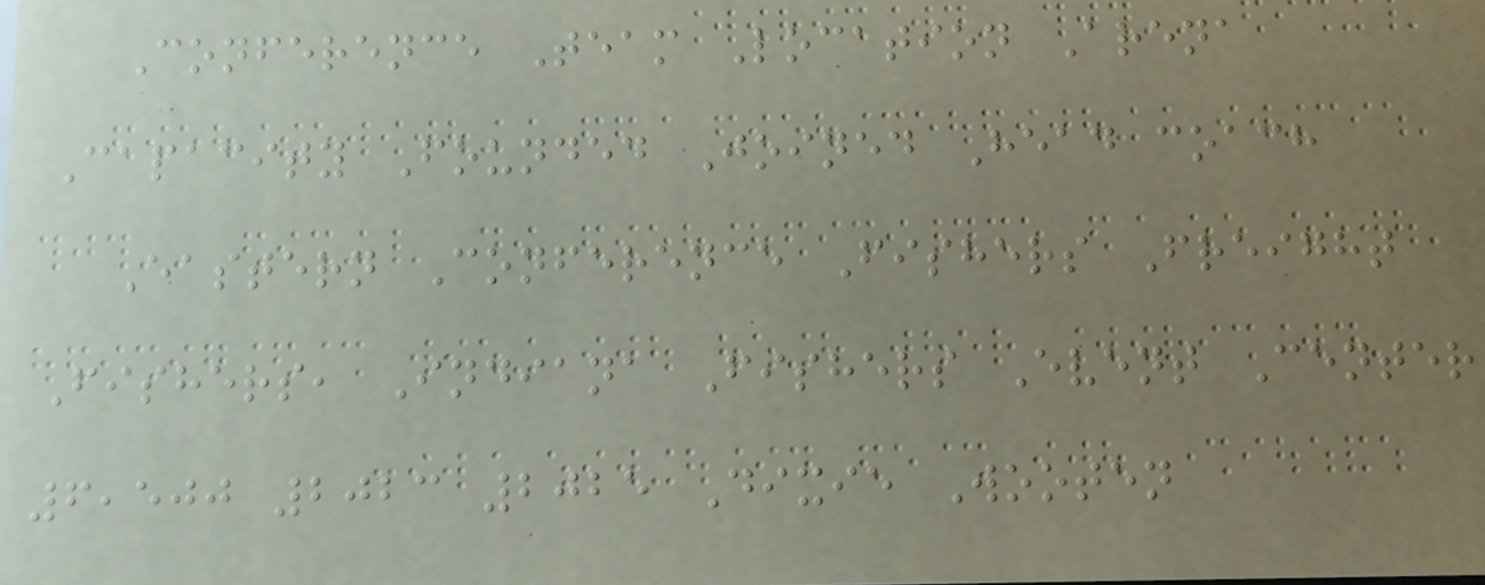Conference Team Location Arena
Capacity Founded Joined Head coach
Eastern Conference Fishers Freight
Fishers, Indiana Fishers Event Center
6,500 2023 2025 Dixie Wooten
